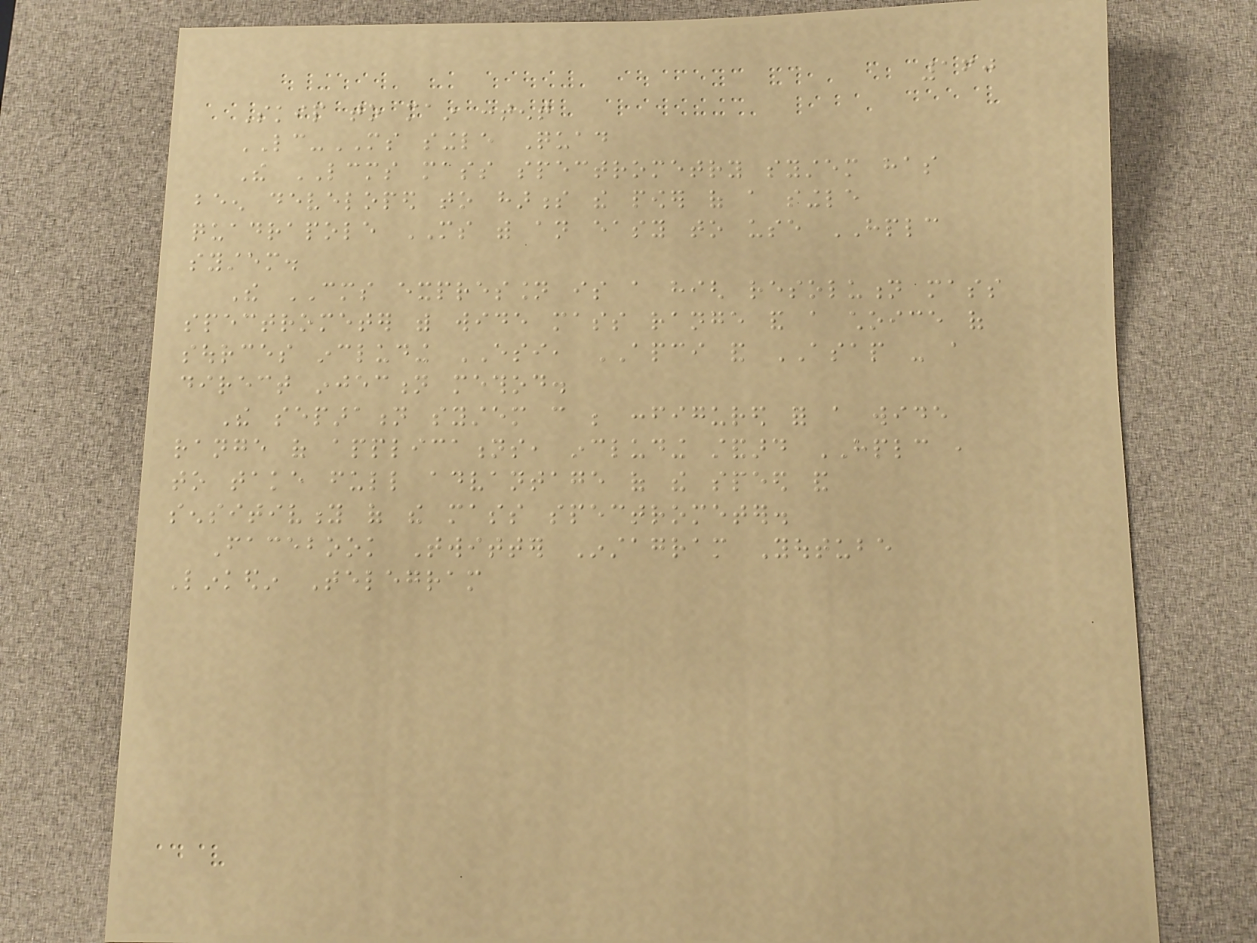160
Skip to main content
LC-MS single Quad
The LCMS mass spectrometry system has
been developed to harness the power of a single
quadrapole MS with an easy to use HPLC
system.
The CMS expression is a high resolution mass
spectrometer with wide mass range and a choice of
sources including ESI, APCI and ASAP - a
direct injection method.
The separation system can be configured for a wide
range of applications, including standard HPLC ,
to take full advantage of the speed and
sensitivity of the mass spectrometer.
Facebook Twitter Instagram Youtube
Linkedin Telegram
